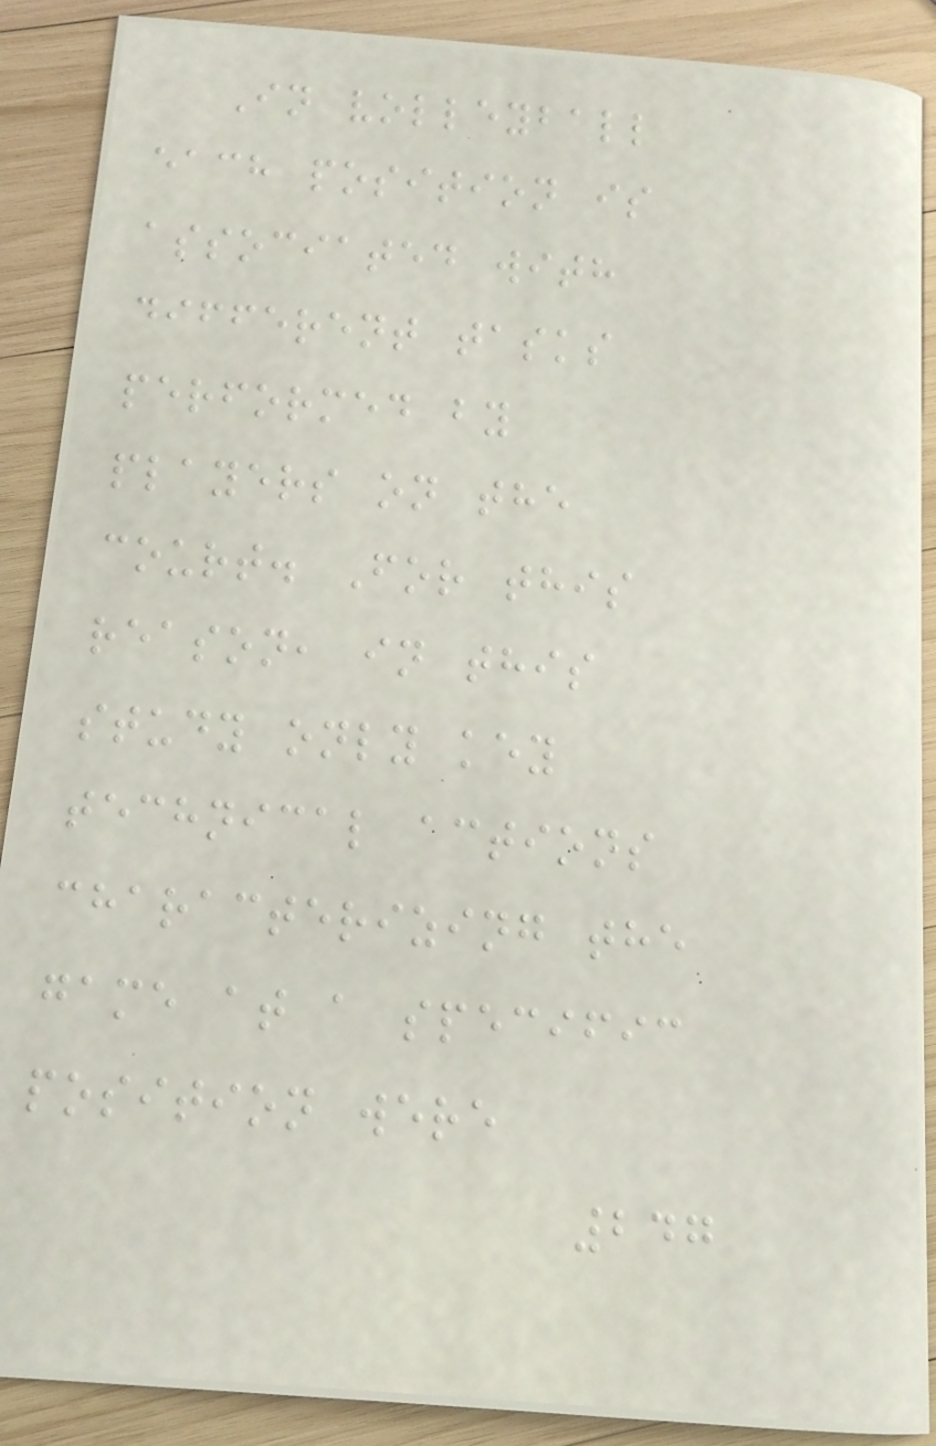In volleyball
each position is
associated with
different tasks
performed by
players on the
court. For this
reason, in this
study only key
technical actions
characterizing the
game at a specific
position were
247
